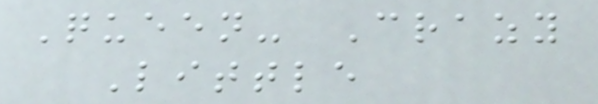Queen- Crazy
Little
